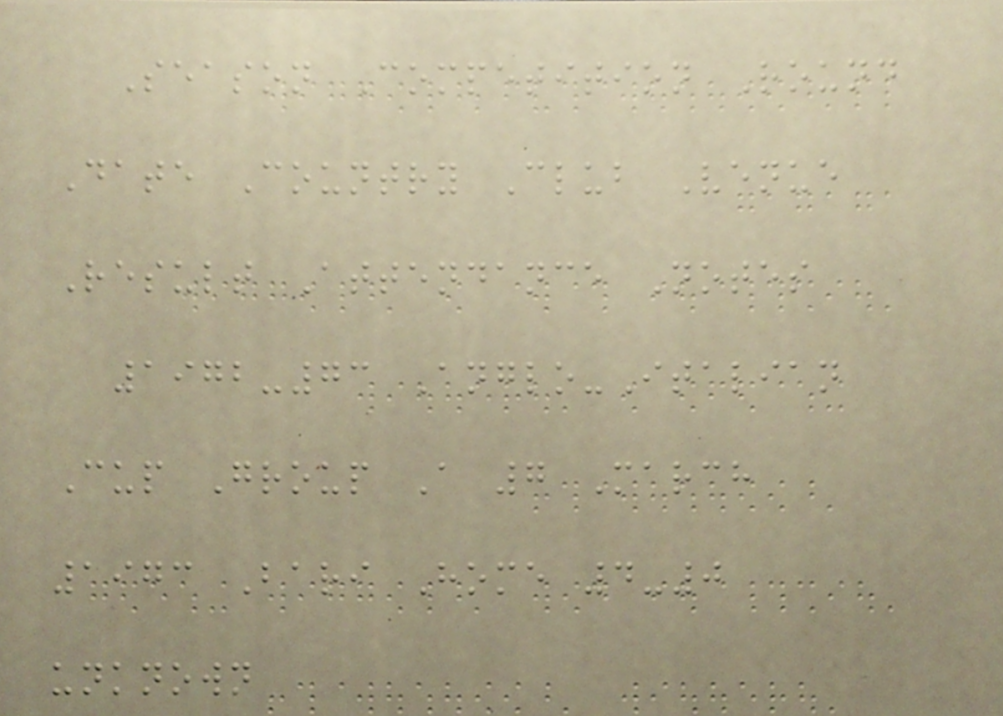Season Competition Round
Date Country Club Venue
Result Attendance Notes
1972-73 Anglo-Italian
Cup Group A 7 March
1973 Bari Home 4-0
unknown
